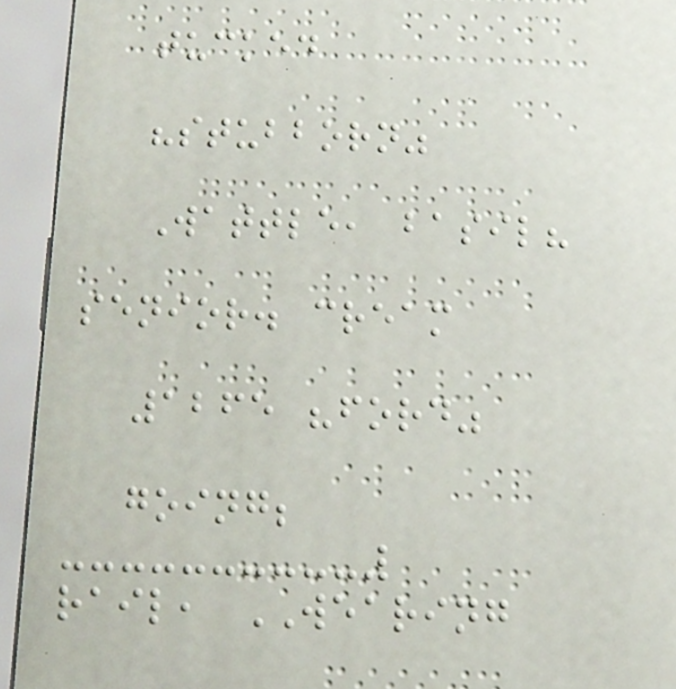tucked
"stubborn"
Wattle, basil?
senior. cream
1265 "ford"
going;
rail, WEARING
